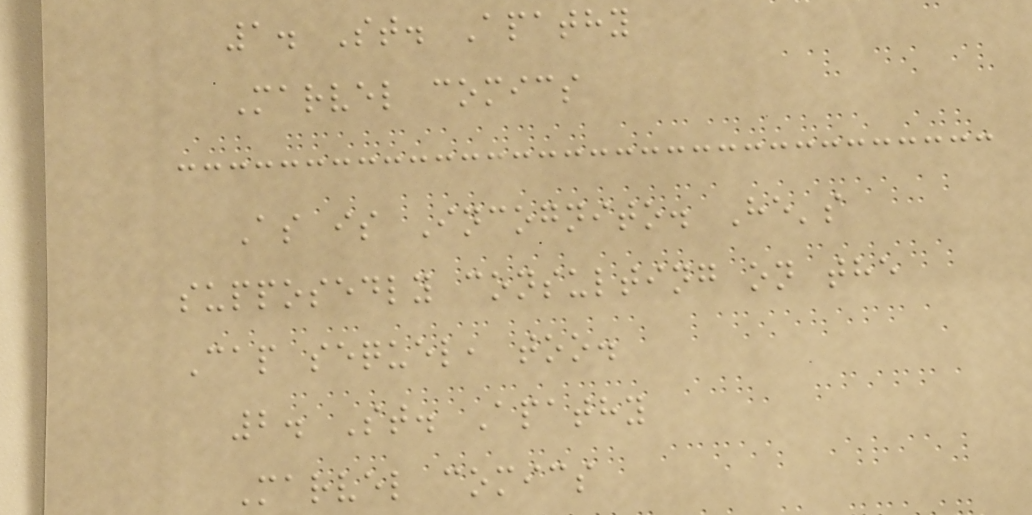1. St. Apathy
Marvel comics
As is Incognito. He's
supposedly consulting on the
Cap sequel, too.
2. St. Apathy
Marvel comics
